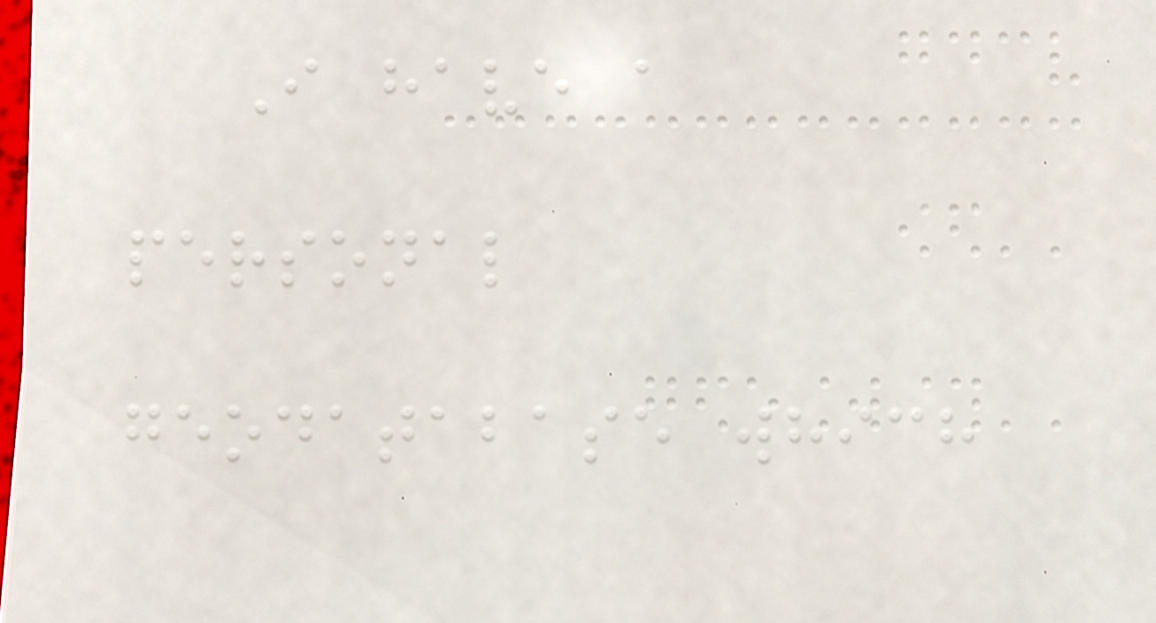I have a
personal
geodatabase which
